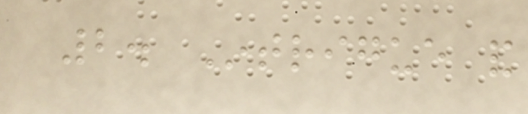2. Intrigue and
